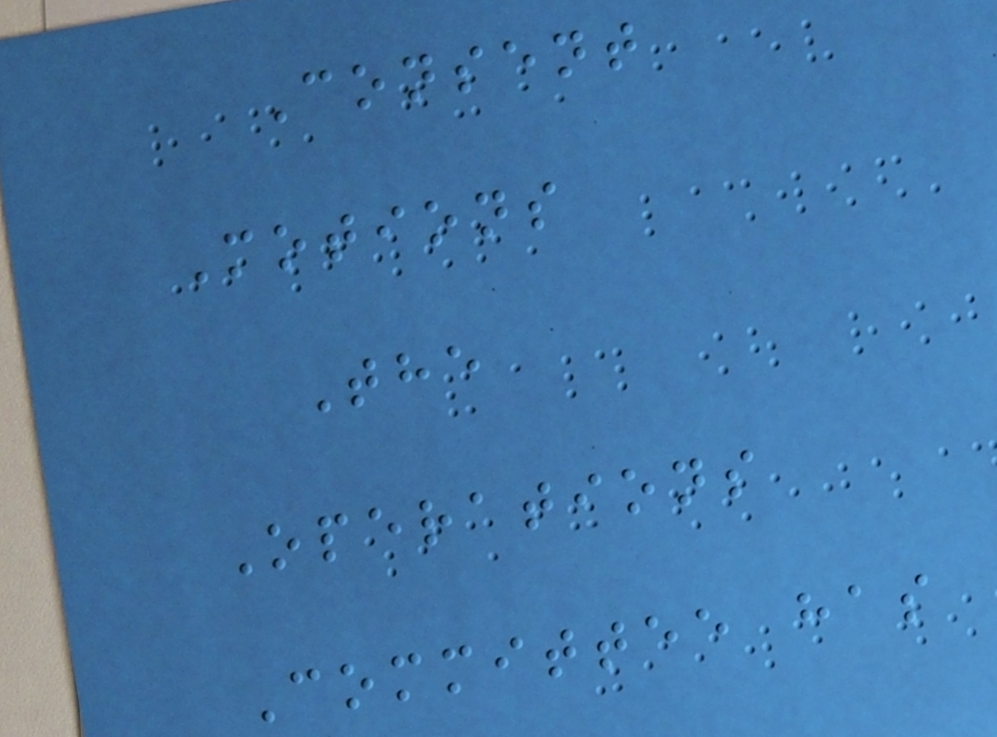Consent
Motions
The
Operations
Committee has
